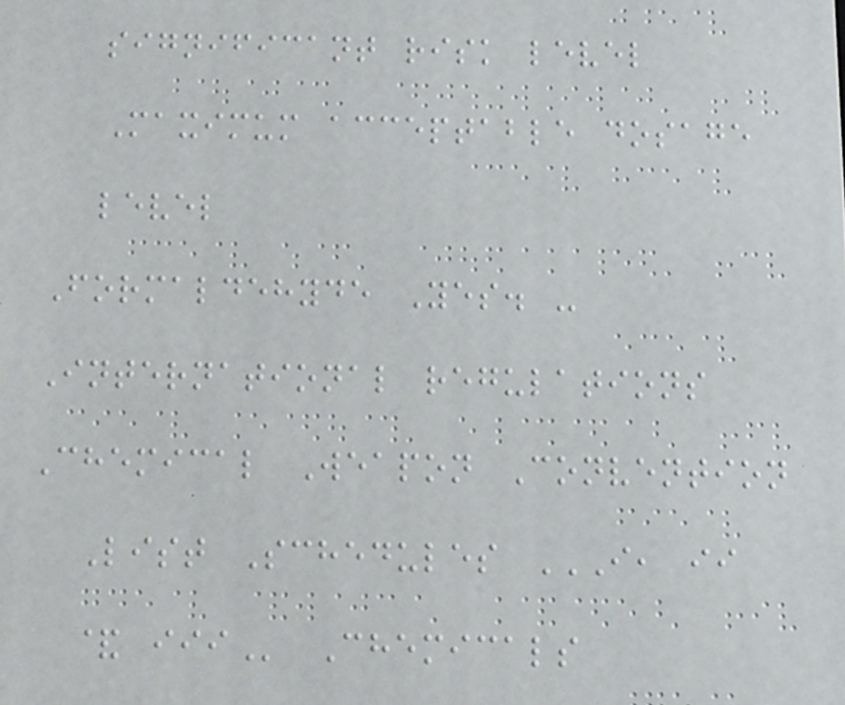significant risk level
Maximum acceptable dosage
level
Formaldehyde Yes. -
International regulations
Chemical Weapon Convention
List Schedules I, II
& III Chemicals
